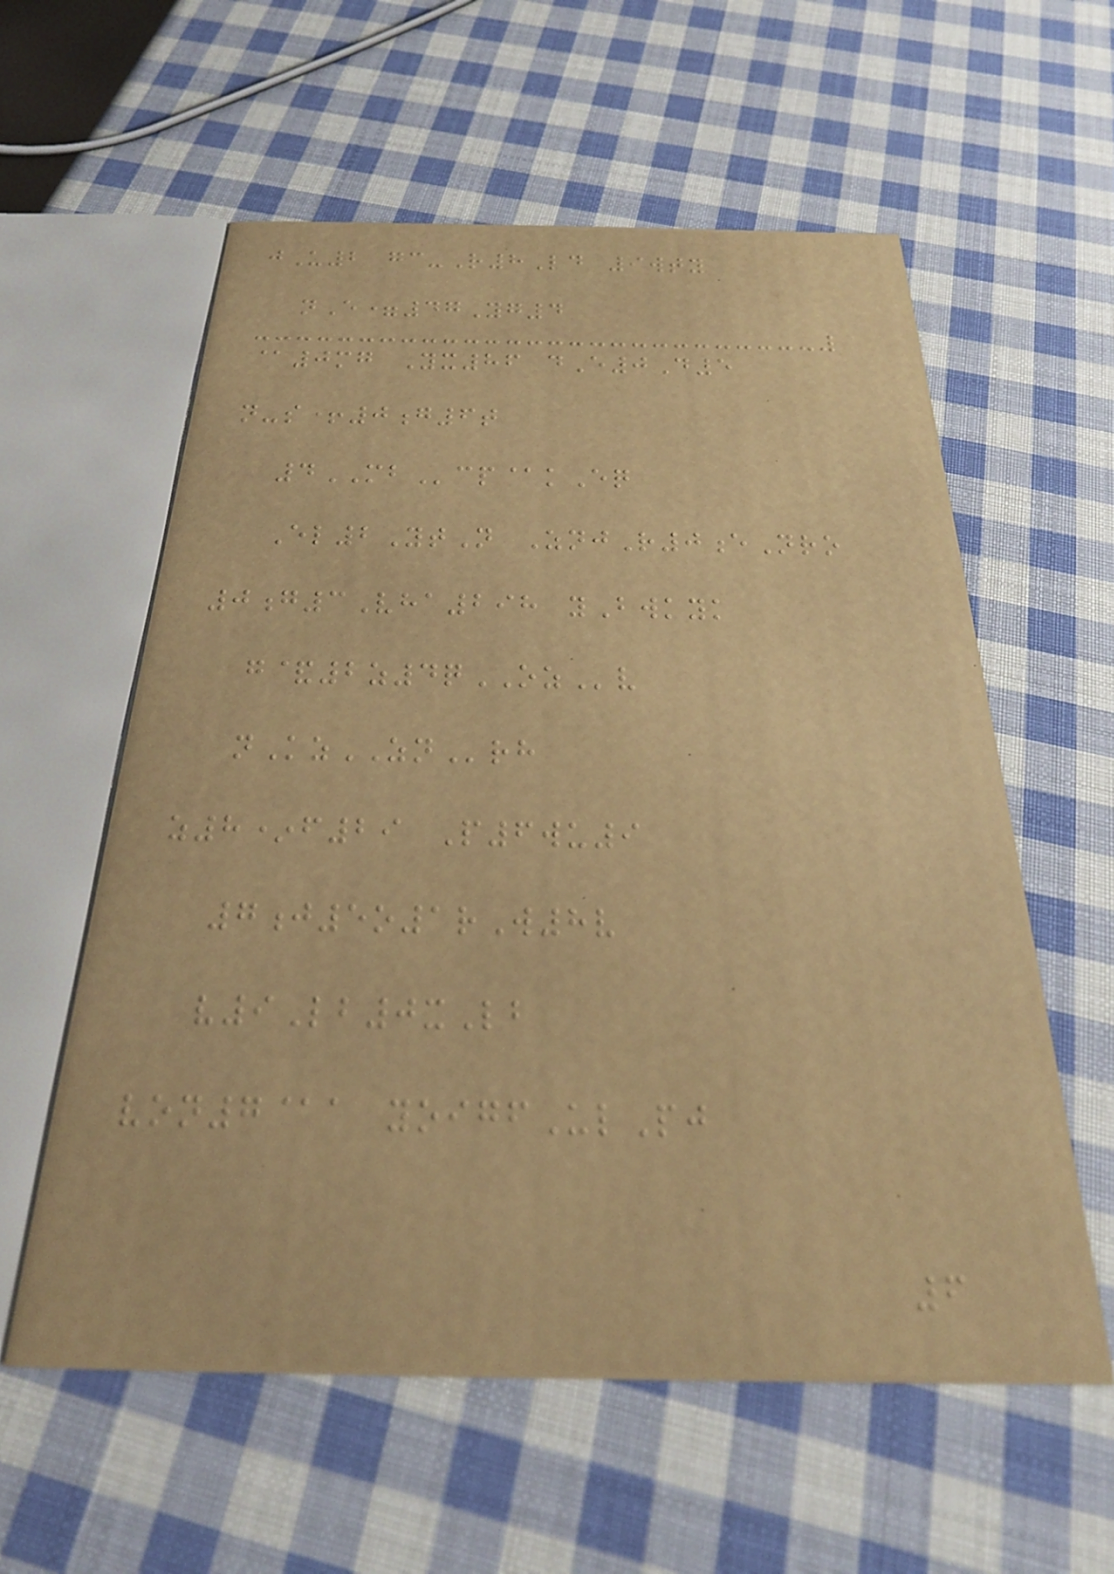jU2 gc-R8Ld 9wty
nE=47Yg4
@0mg Yx86 dE0D5
n-s+0g6t
4MBcp@kEq
El2YtN ZnjR0eNro
0g3Vha298 yBwkyk
g&2z4qOZv
nKzZNrh
z8*f29 P6wu9
7j5o1rW8v
v9Lb0xLb
von7@a yoigfUlPj
6
